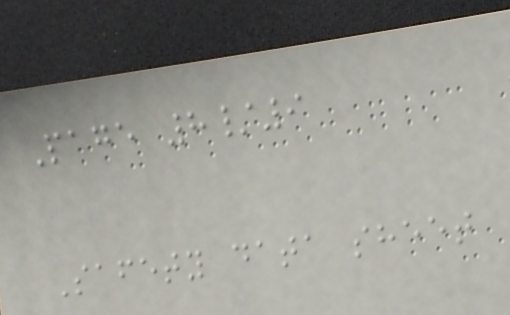Page 8/9
Safety data sheet
